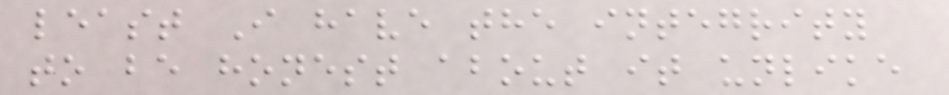least I have the integrity
to be honest about it unlike
